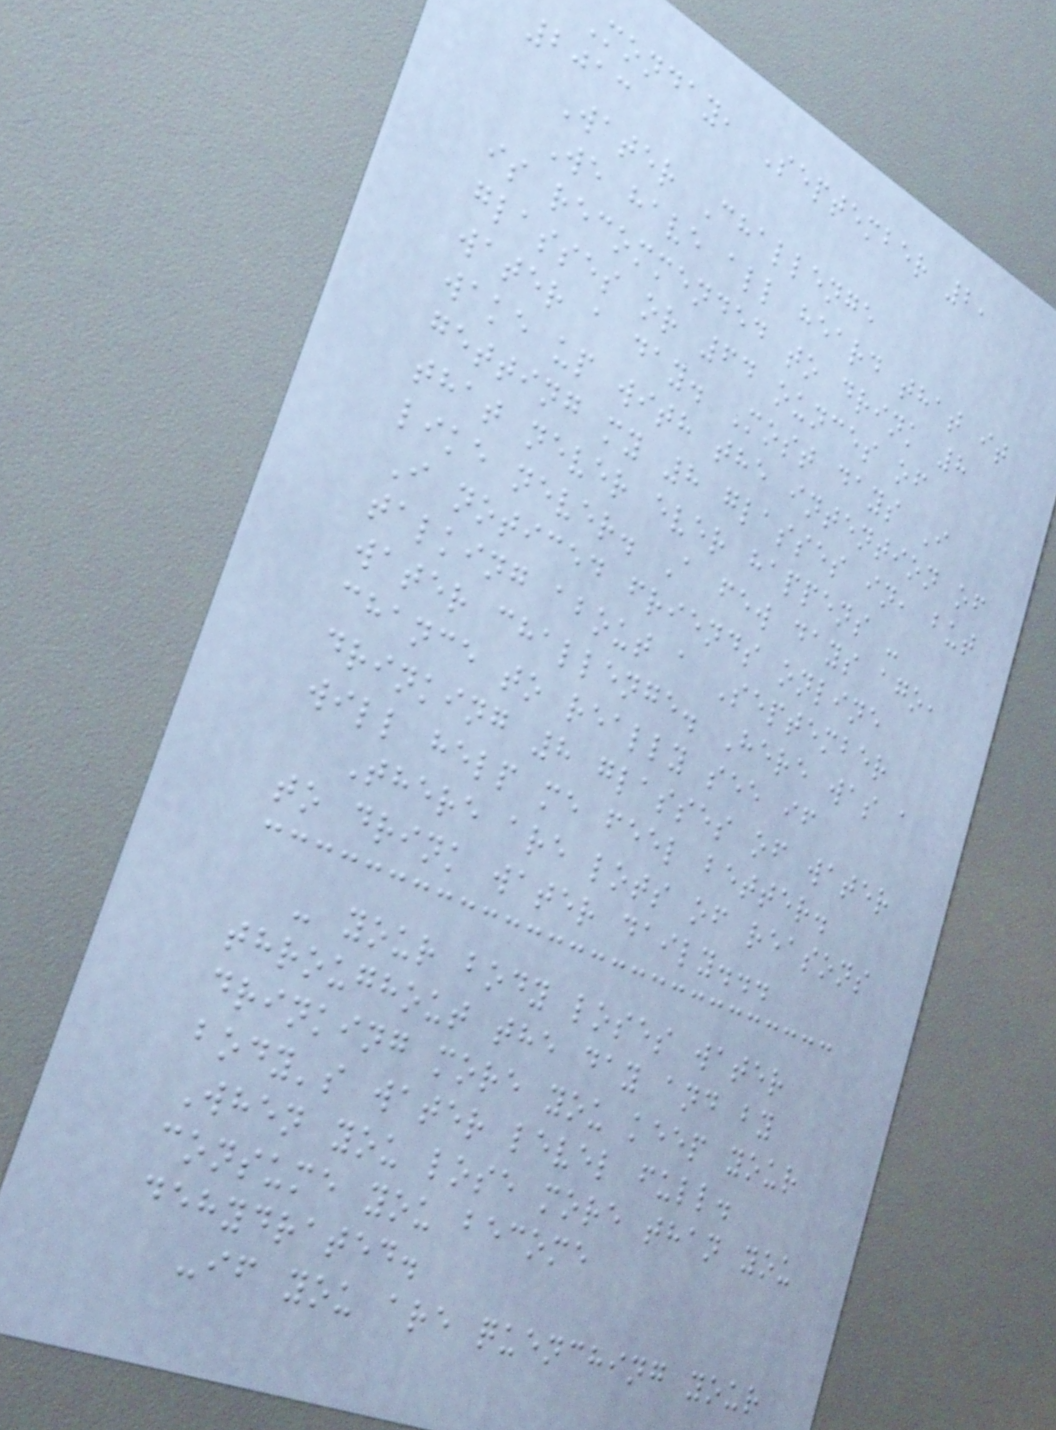Monday, September 2,
2013
Water Challenge
We have all heard that it
is recommended to drink 8
glasses or 64 ounces of
water a day. Most days I
wake up with the intention of
getting my 8 glasses in, but
that never ever happens -
like never. A few days ago,
I noticed friends online
talking about a September
water challenge. Here was a
chance to really see if
drinking 8 glasses of water
will help me feel better.
There are lots of reasons
to drink water daily...
- your body loses water
throughout the day and by
drinking more you keep your
body's water level full.
When you lose more than you
consume you become
dehydrated.
-if you are quenching your
